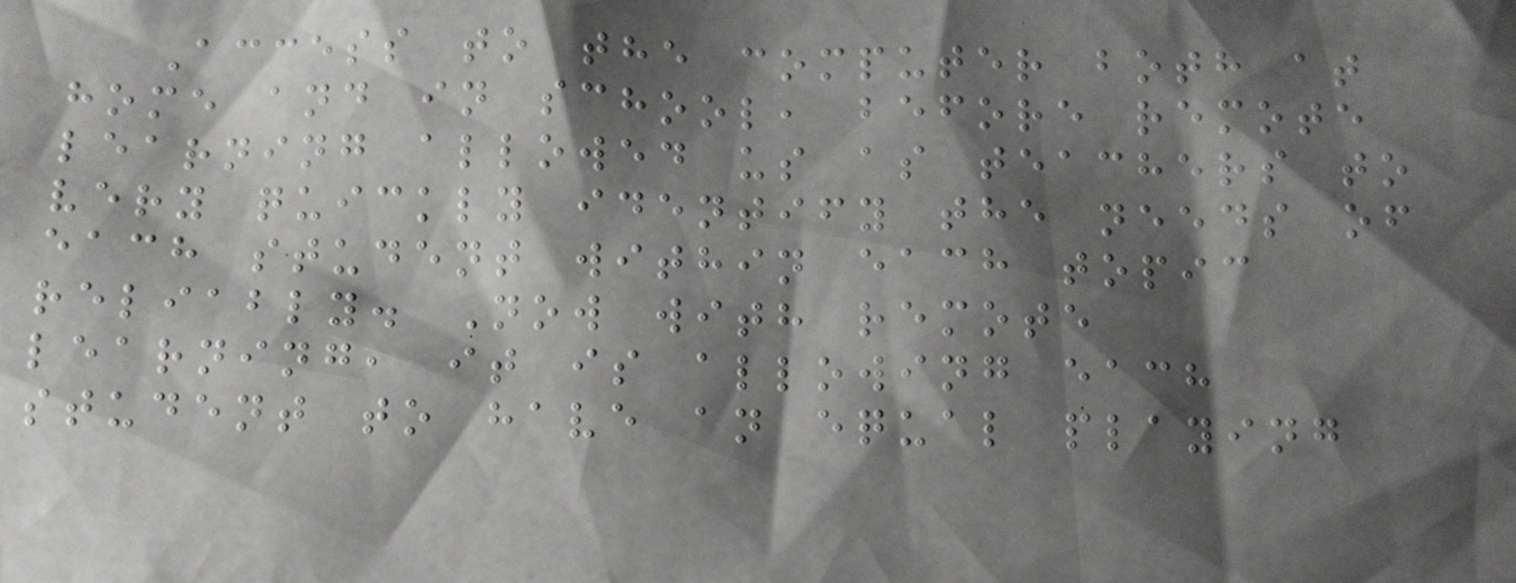Access to the computer both at
home and in school, before remote
learning allowed us as teachers to
very quickly identify the needs of
each student within each topic
reliably. Now with remote
learning, it is allowing each
student to have an equal playing
